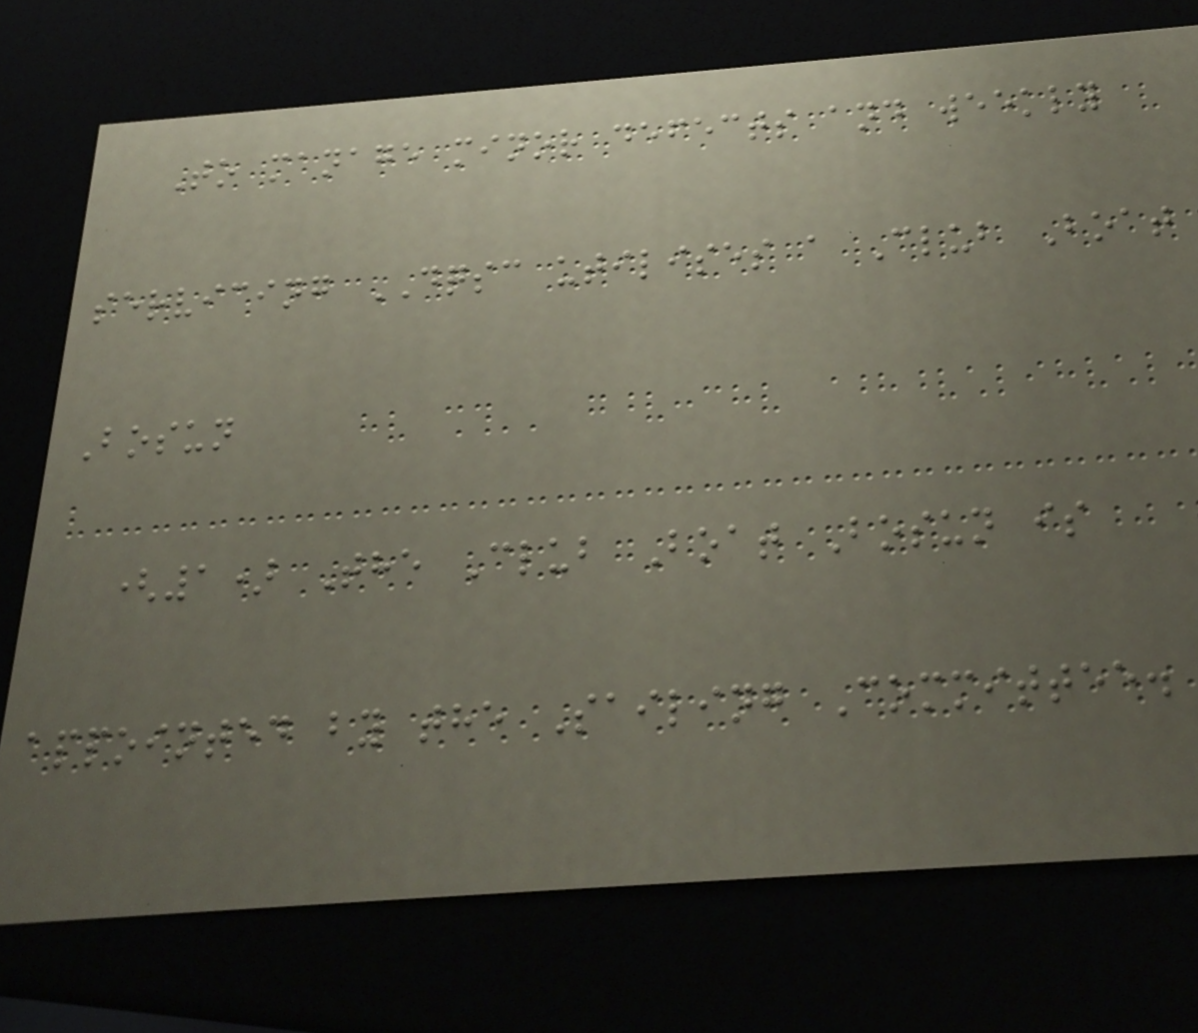To manage minor defects and weekly
servicing DQSC utilises a Club Boat
Bosun
(1) The Club Boat Bosun is
appointed by the Sailing Committee.
